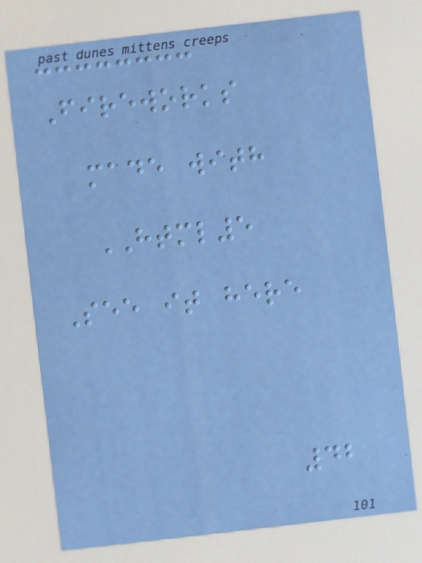Fireworks
made with
HTML5
See it here
42
